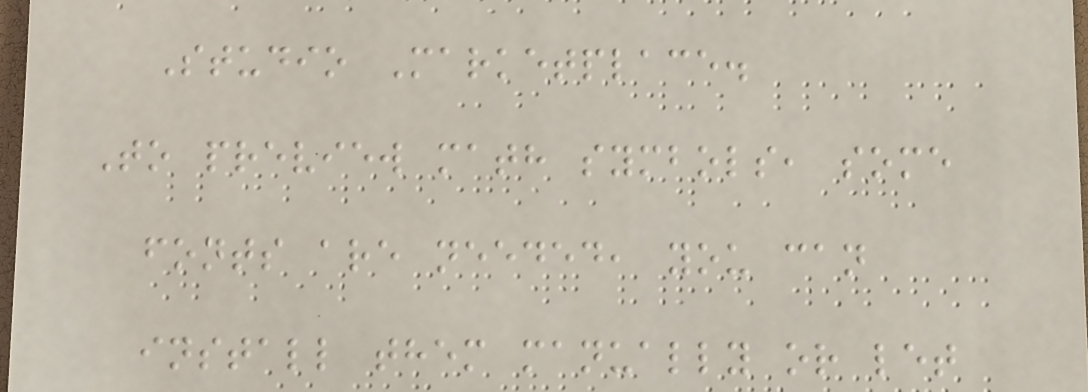Studio Marketplace.
To preview math symbols, some
fonts are needed, you can
install them manually or let
